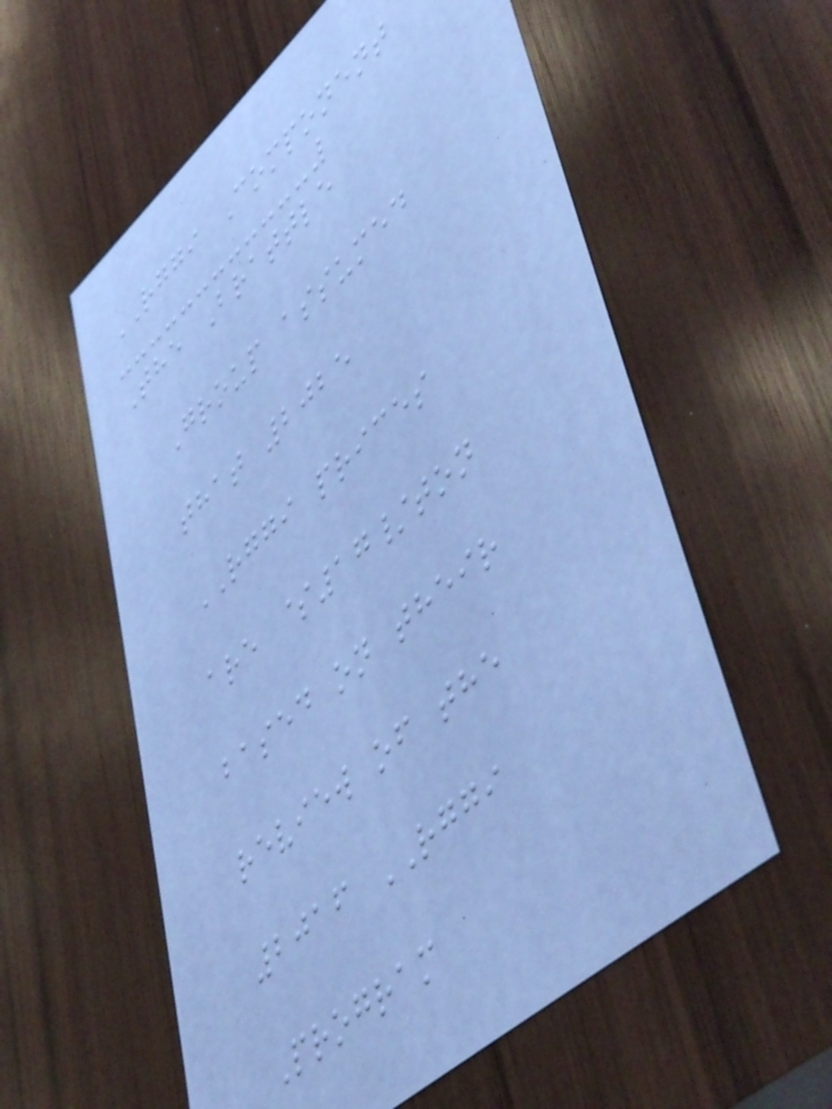RGGI Component
The Brattle
Group assumed
that 2025
RGGI prices
are $17/ton
based on their
review of the
2016 RGGI
Program
